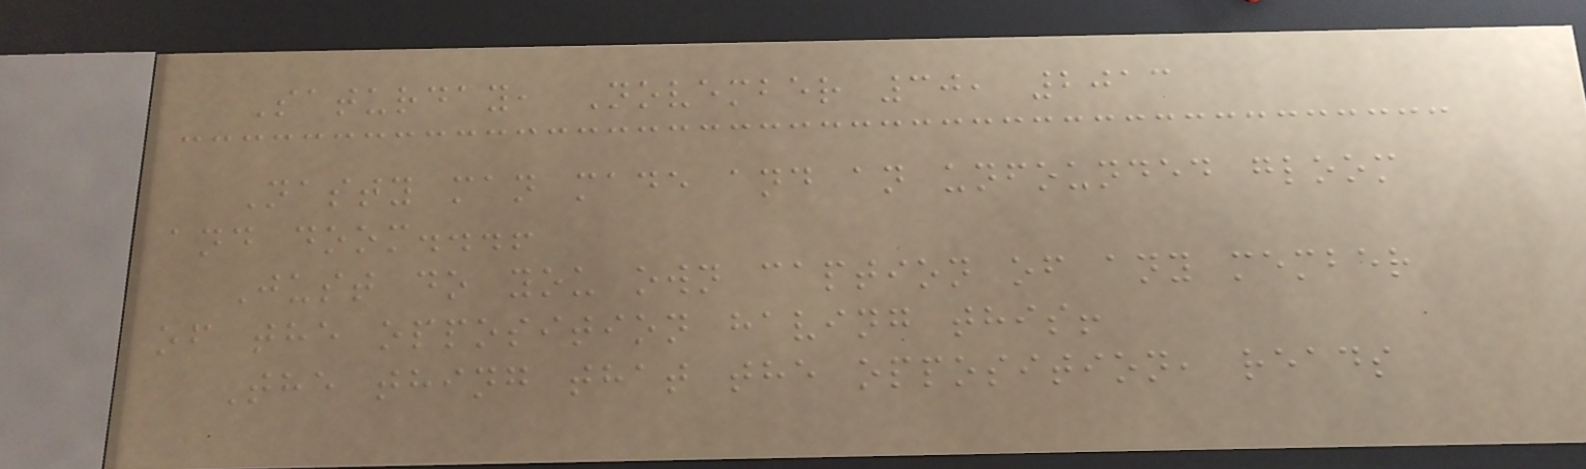Saturday, November 30, 2013
Nasty man made and an unfounded gloom
and doom...!
Just do you own caption of any member
of the opposition having this!
The thing that the opposition, reads
